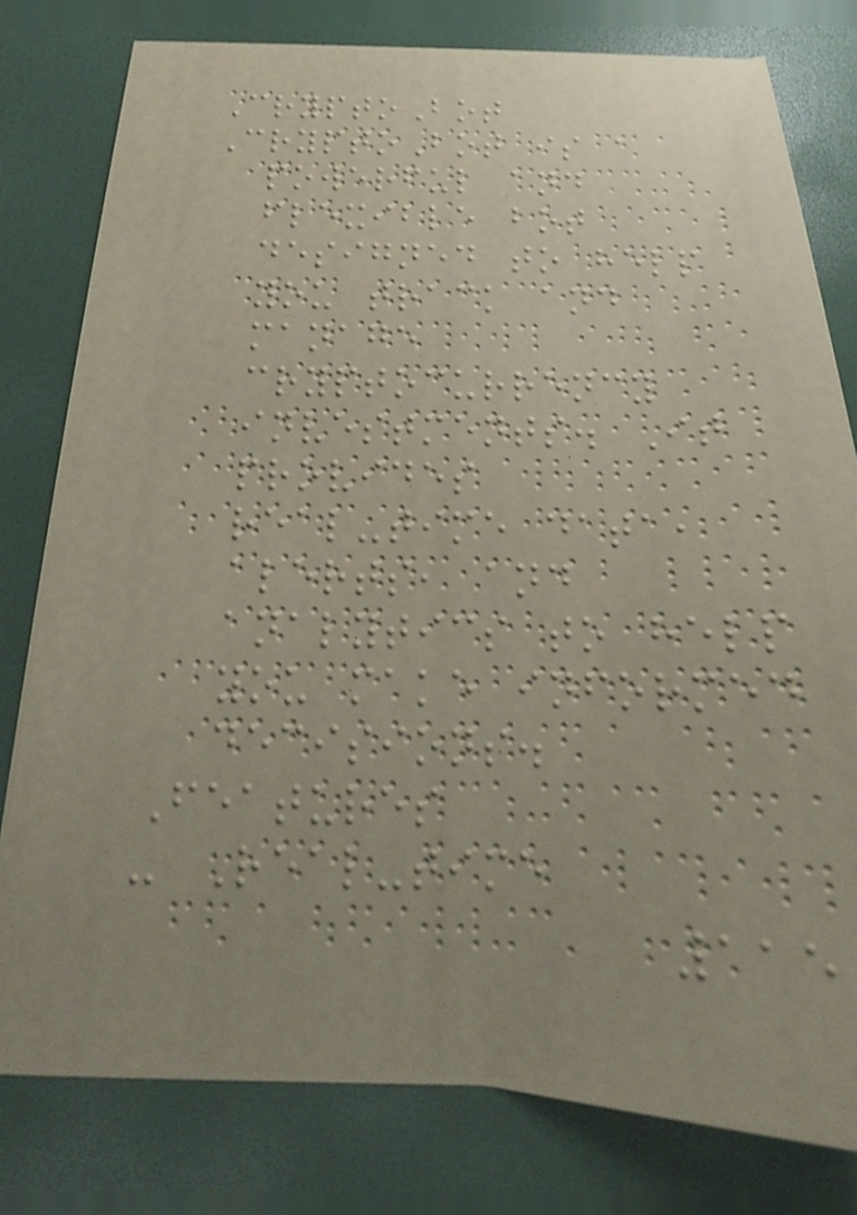CryptoBot
CryptoBot is a
powerful and
flexible bot
designed to help
you track and
manage
cryptocurrency
investments. It
provides
real-time data,
alerts, and
analytics to help
you make informed
decisions.
Features
- Real-time
115
